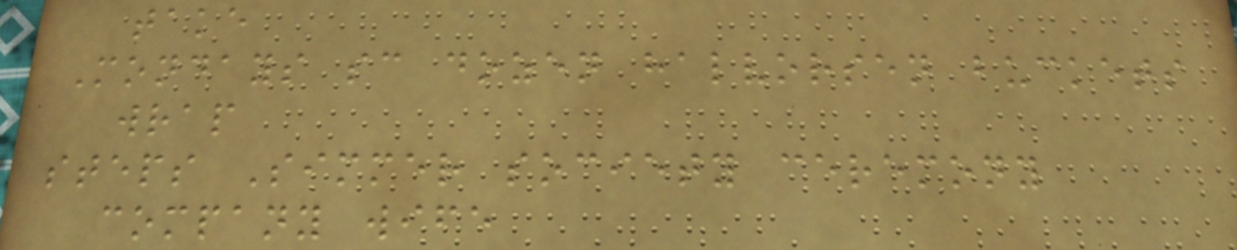take
Mondays sc dozen halvorsen buckets
wrap
steps Simmer society ceremony
company wife
